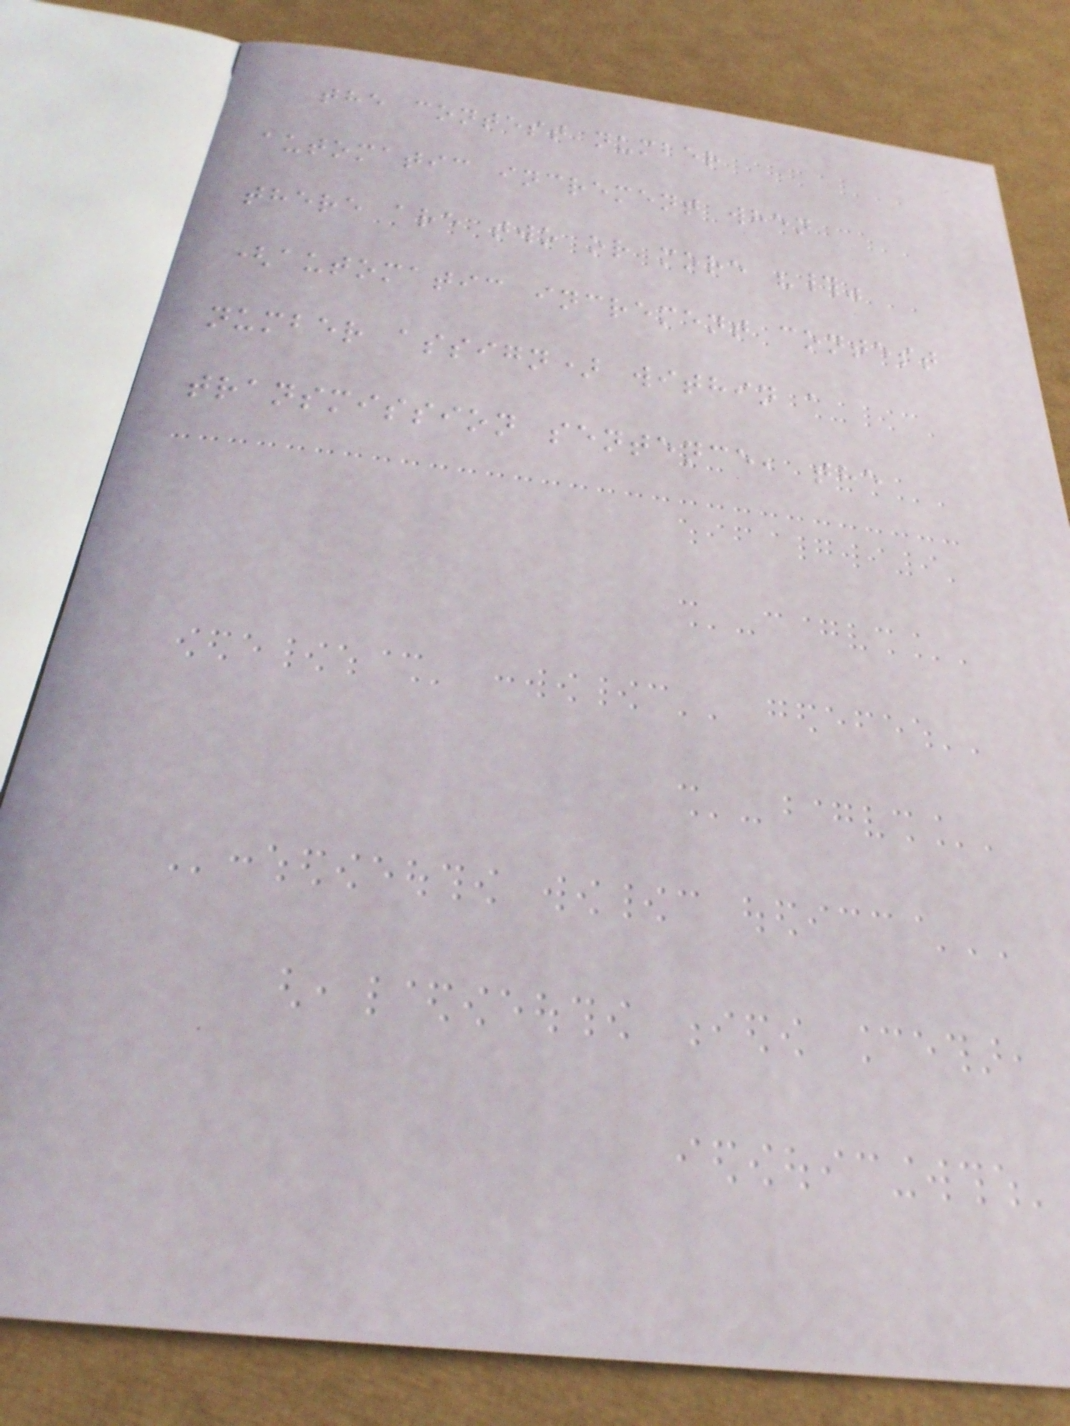the contest number
automatic increment when
there are two or more "#"
(automatic increment contest
number assign) within a
transmission sentence, the
